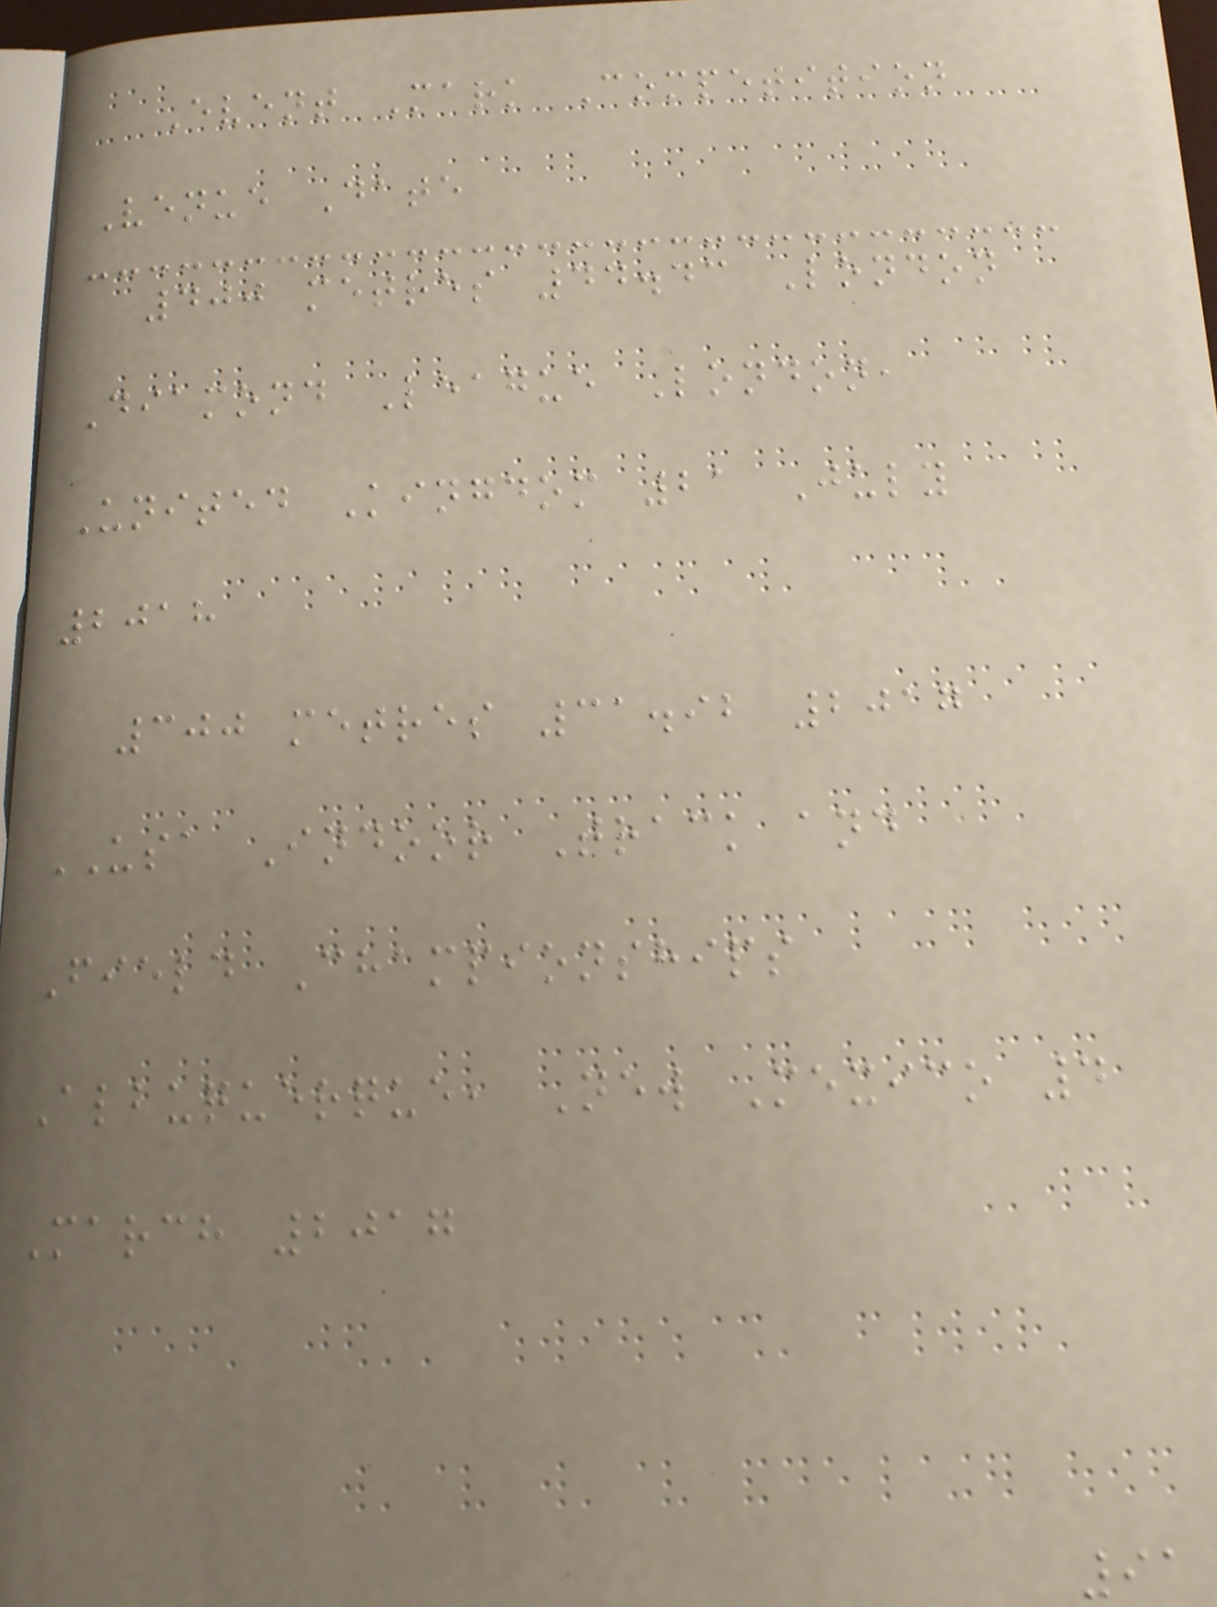Event Mark Competition
Venue Date
400 metres 44.43 London
Diamond League London,
United Kingdom 21 July
2018
300 metres 31.92 2017
USA Indoor Track and
Field Championships
Albuquerque, New Mexico 4
March 2017
91
